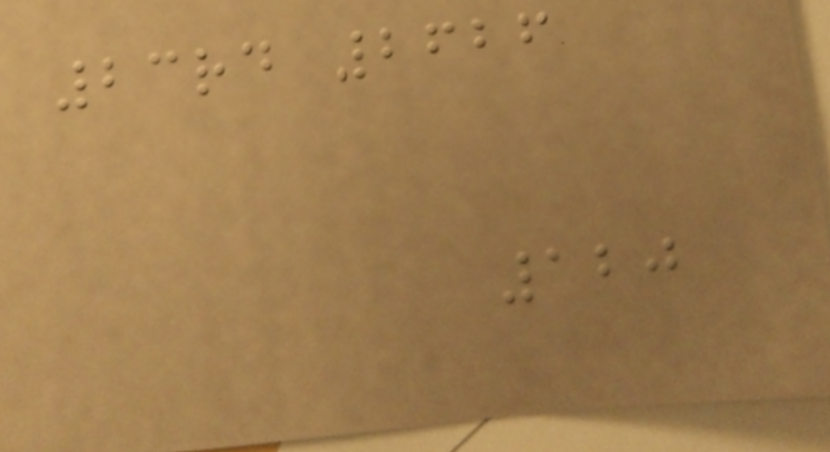23rd 2626
120
